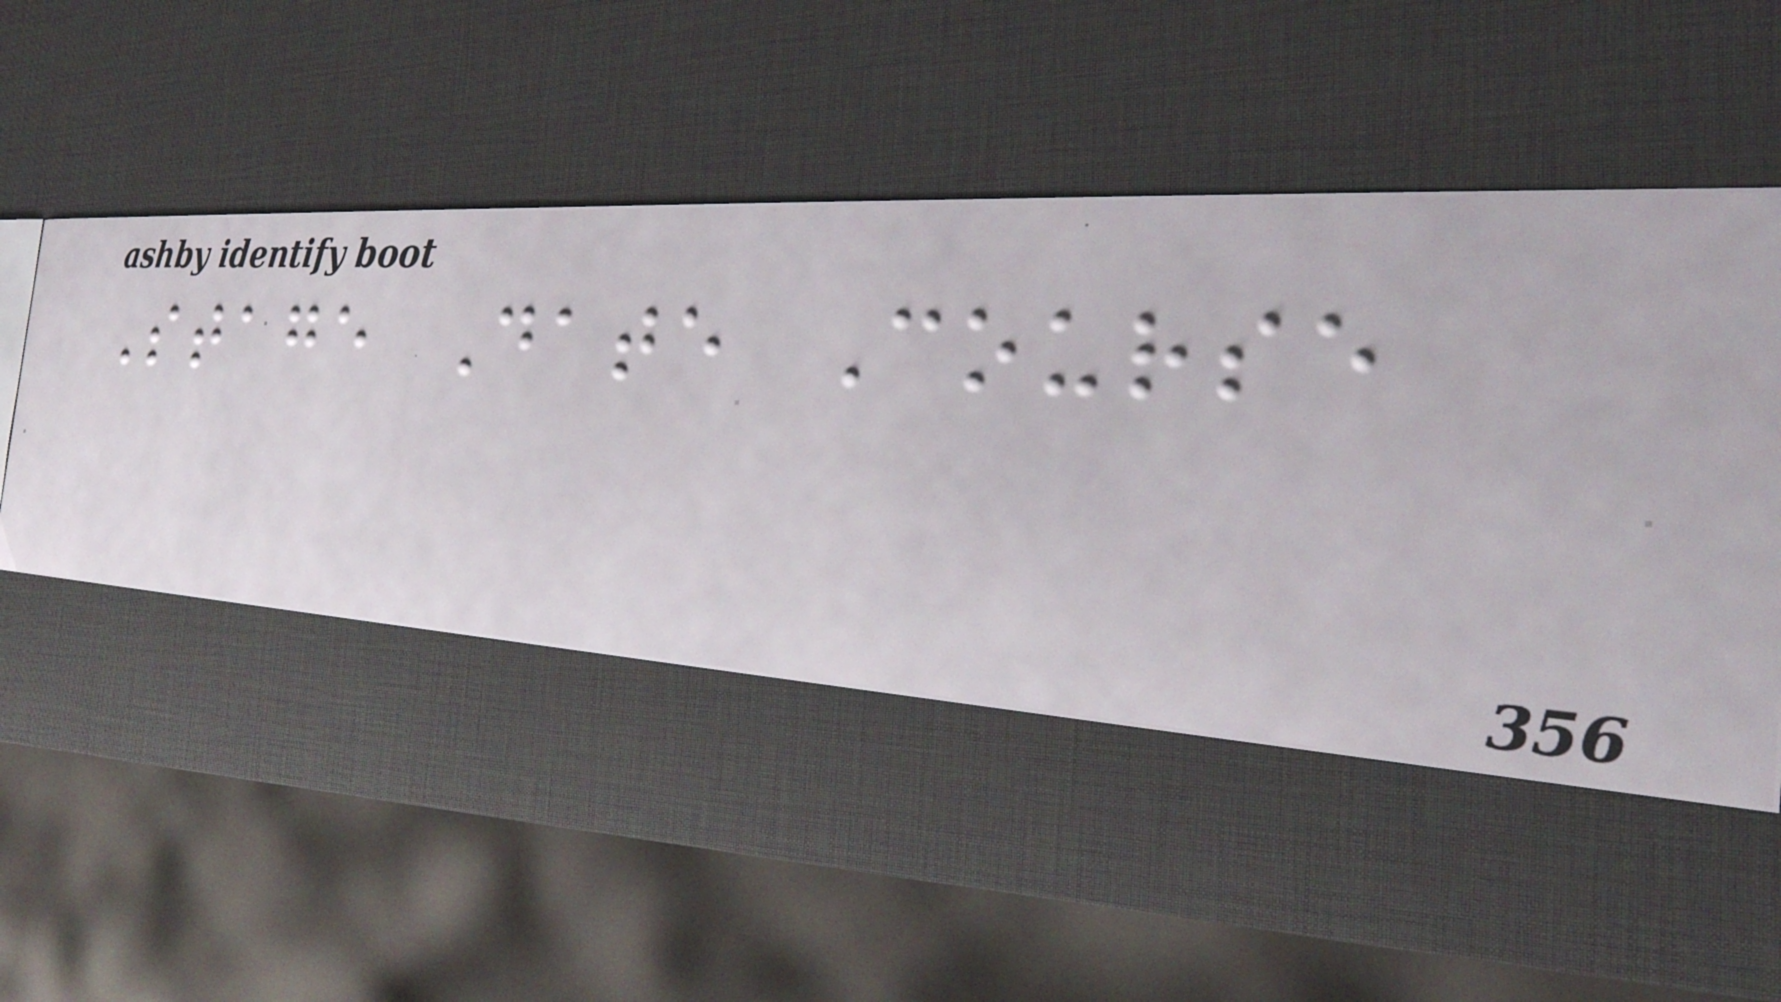Stage Date Course
